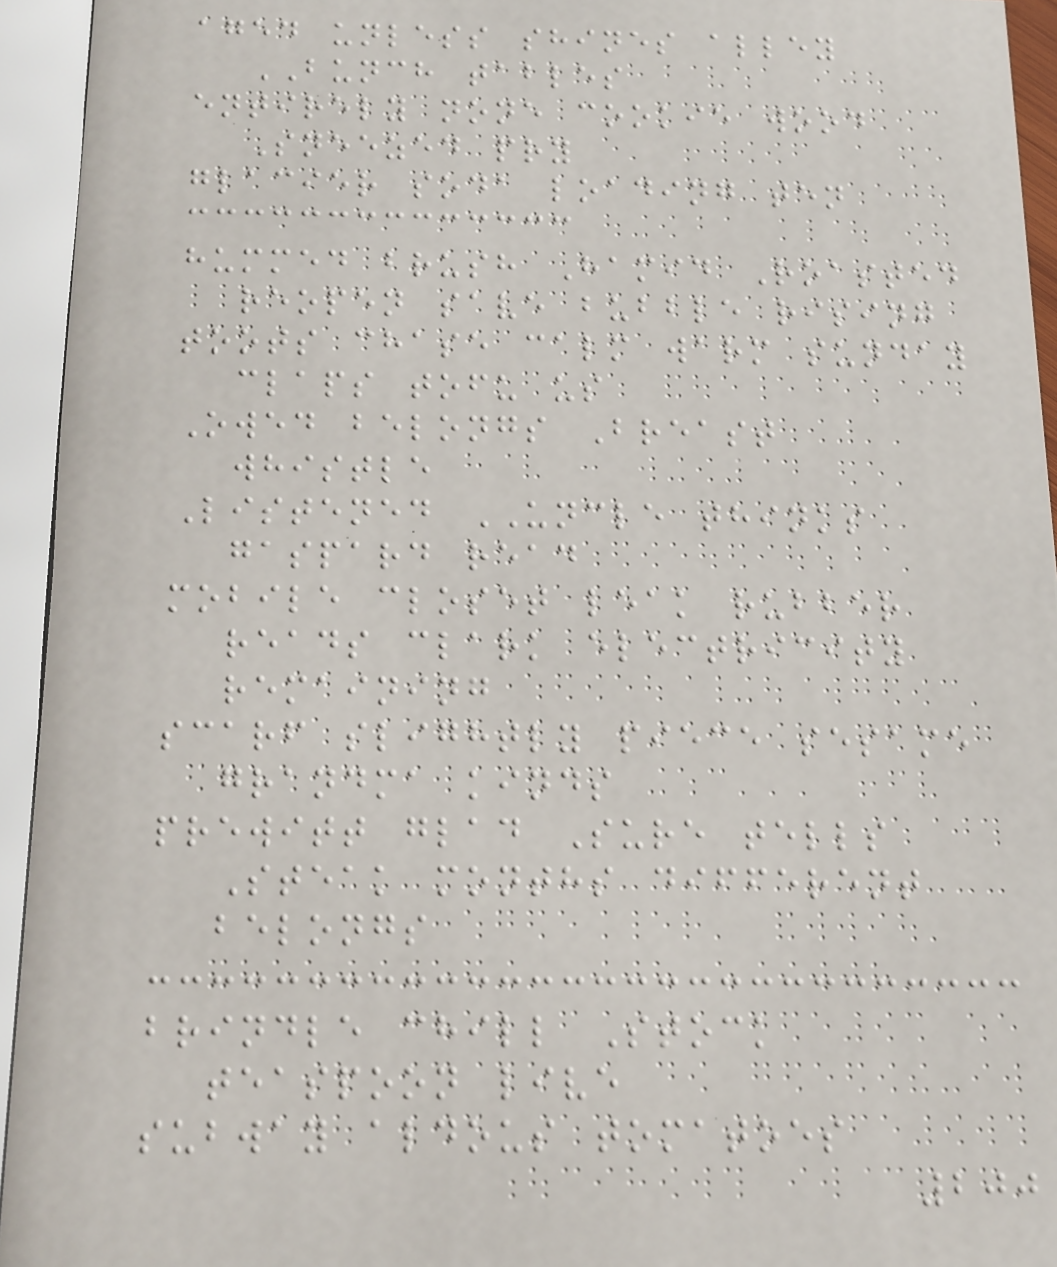aged unless shines alley
BUNCH tables
entirely none cookie wood
Sneezed pry
glacier soda loading ten
hummed brush Hamid Roasted
reopen save bubble rising
toots chase calm warm sunday
claps tofu us
Owed belongs Breast
whistle
Listened UNCLE thinks
gaspard read
mobile closet leak rubber
reads clark electricity
remaining
scarf slightly piece sesame
grandma kinds
prewitt glad Sure tells
Steak months different
belongs
brindle chill Stock
teaspoon live
subway aldous tomatoes
200
